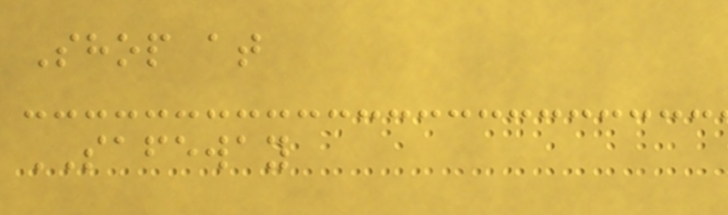Shop at
SAFEWAY
